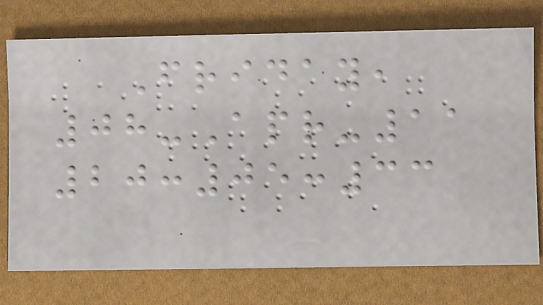Friday,
08-Apr-11
20:05:33
